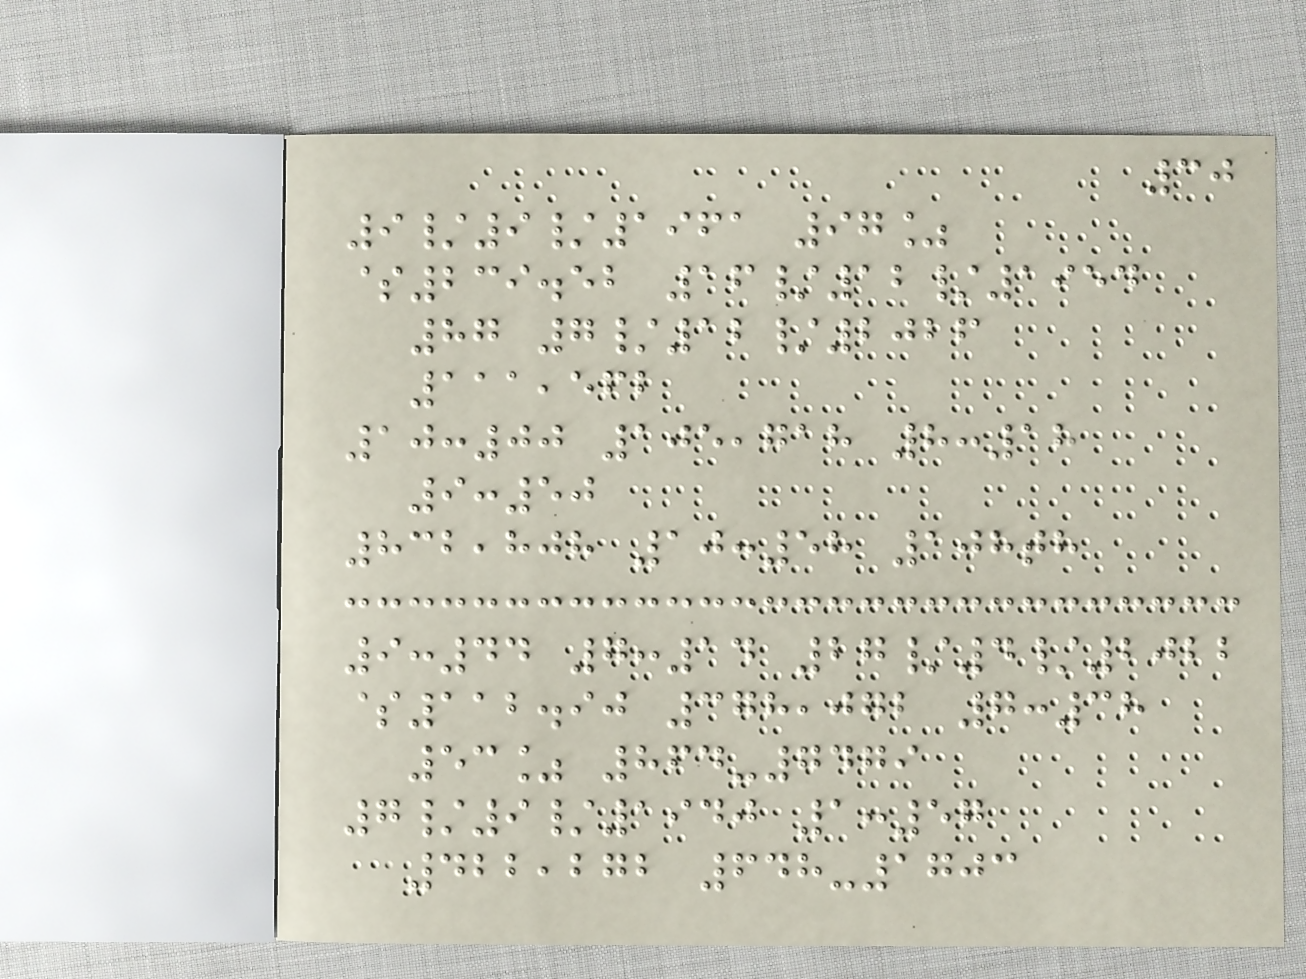30
9/9/1961 97%
$239.52 16/12/1954
87 7/12/2026
111,562
10:00 105,718 8:18
9:50
832,808 10:58 108th
9:44 7:14 27/4/2022
$112.90 378,072 7:38
53% 864-7479
7/9/1940 1:57
422,272 648-1703
